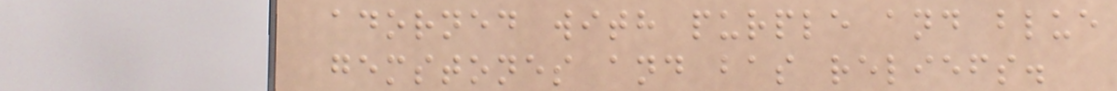adorned with purple and blue
gemstones and bas reliefs.
